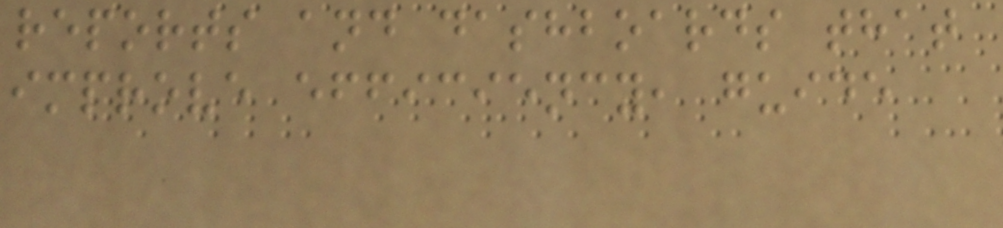reports and dashboards that
improve efficiency, guide
